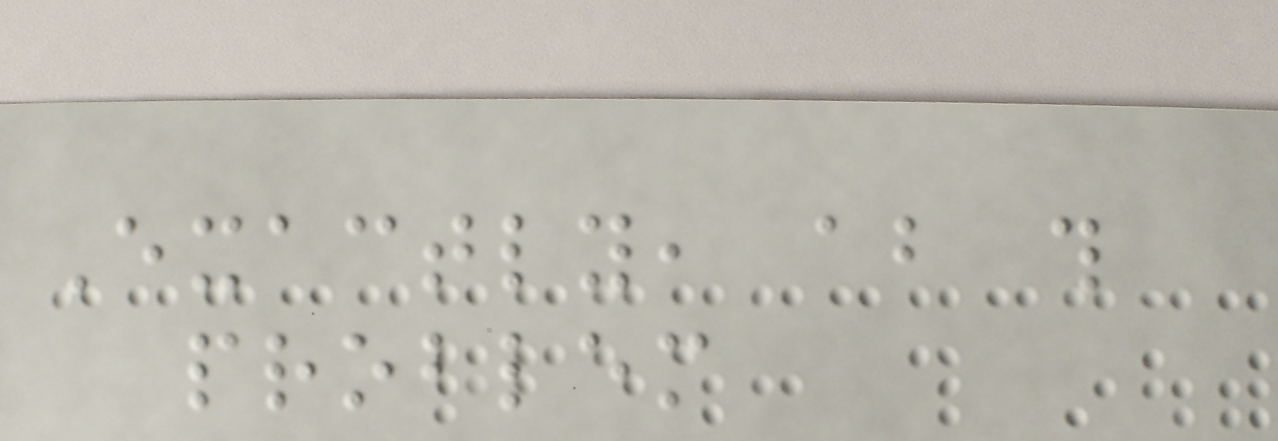Exactly, about this
problem
